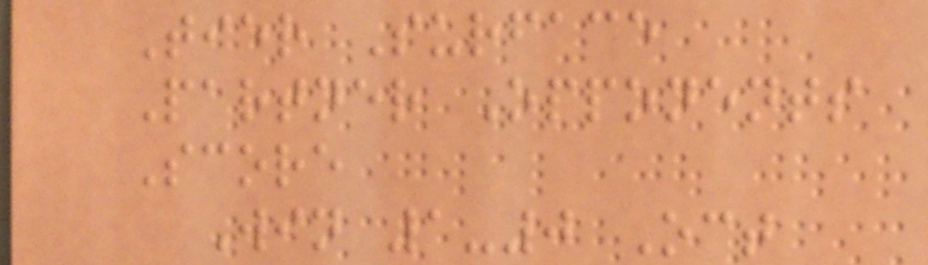Tier Surface
Partner Opponents
Score
Win 1-0 Oct
